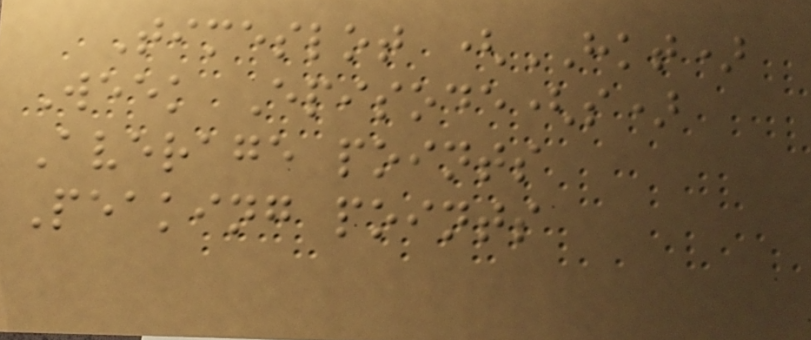Timeslot (HKT)
Week Episode(s)
Average points
Peaking points
